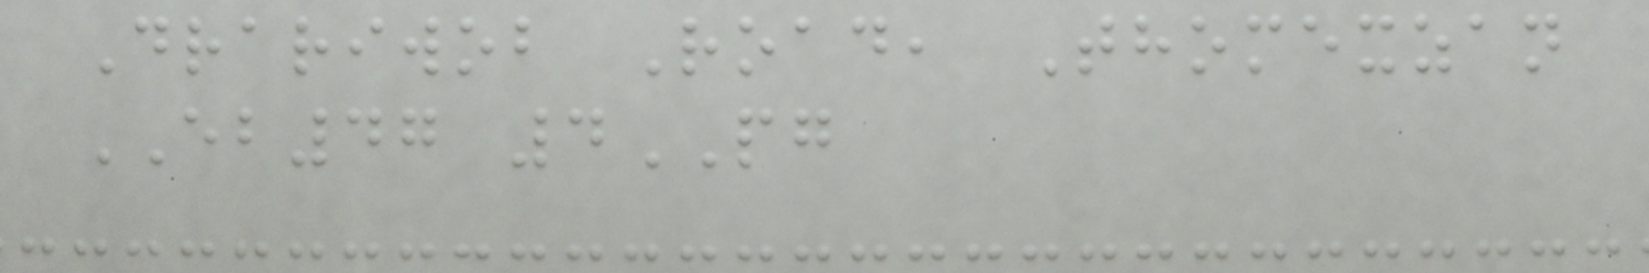Drariwob Road, Thomexzan
EB47 4PG
